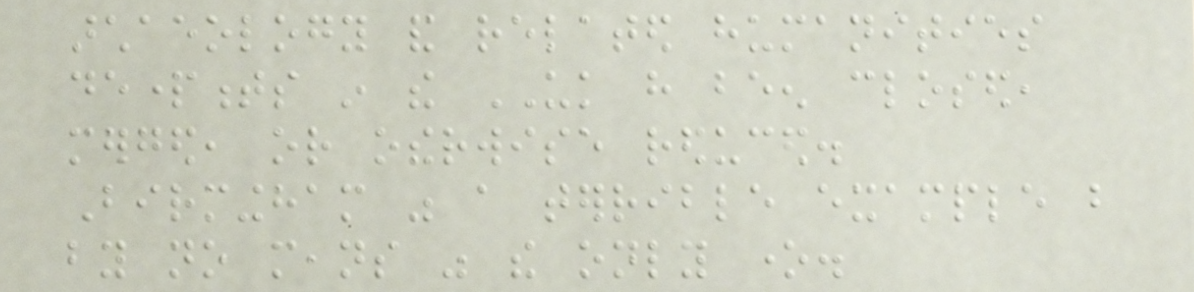archaeology and related humanities
departments in the UK have been closed,
merged, or otherwise reduced.
Birmingham was a terrible example but
by no means was the only one.
